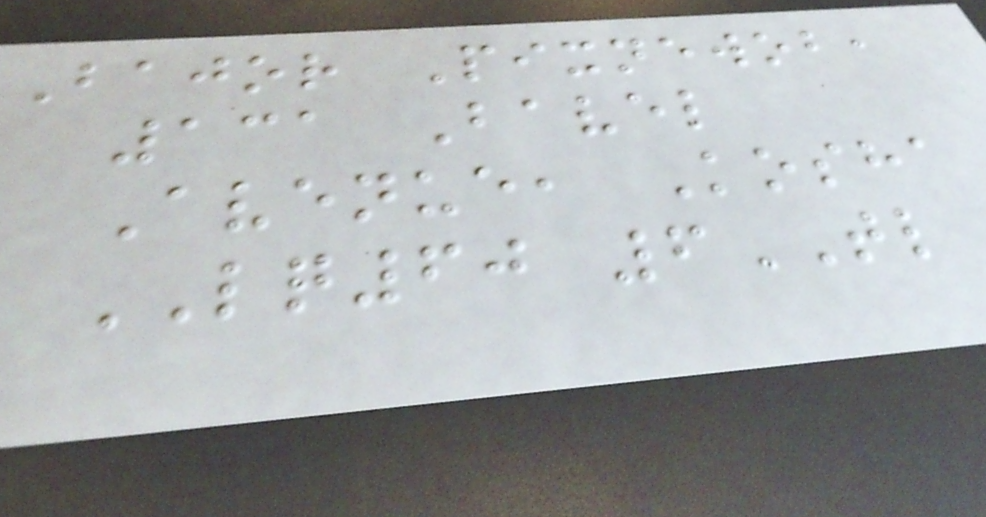Bajor Pixnewob,
131 Bavel
Avenue, Kosha
LQ60 6TL
